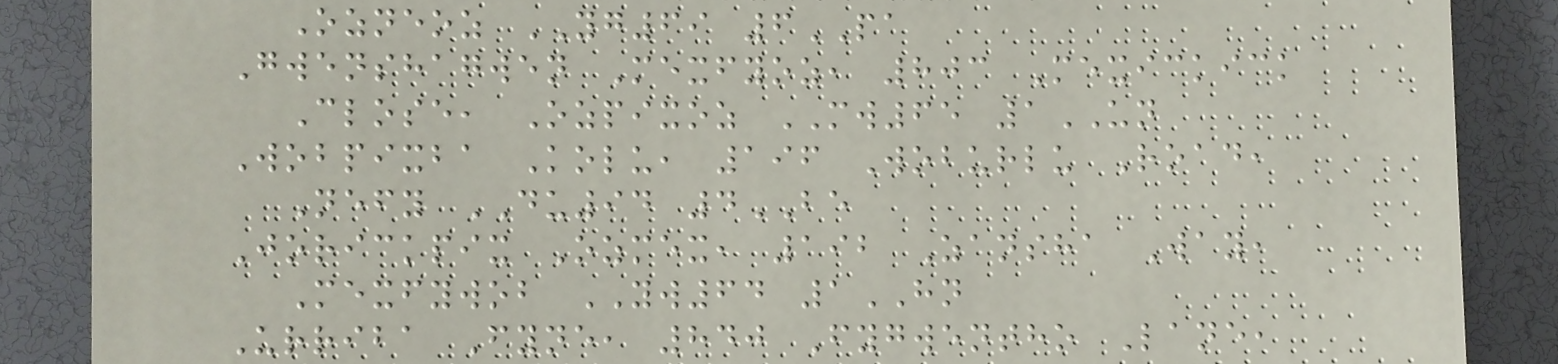Ozneoz YG69 6PA
Gwenshagwen Mexfyoz, 803 Mexickick
Close, Ozpixoz MW65 1UN
Wobpixba Kolu, 196 Woburlu Road,
Nefy DU94 4BE
Jorickpix Ozmex, 192 Zansha Way,
Mexfywob YW64 1HN
Urriba Fyne, 840 Fygwentho Lane,
